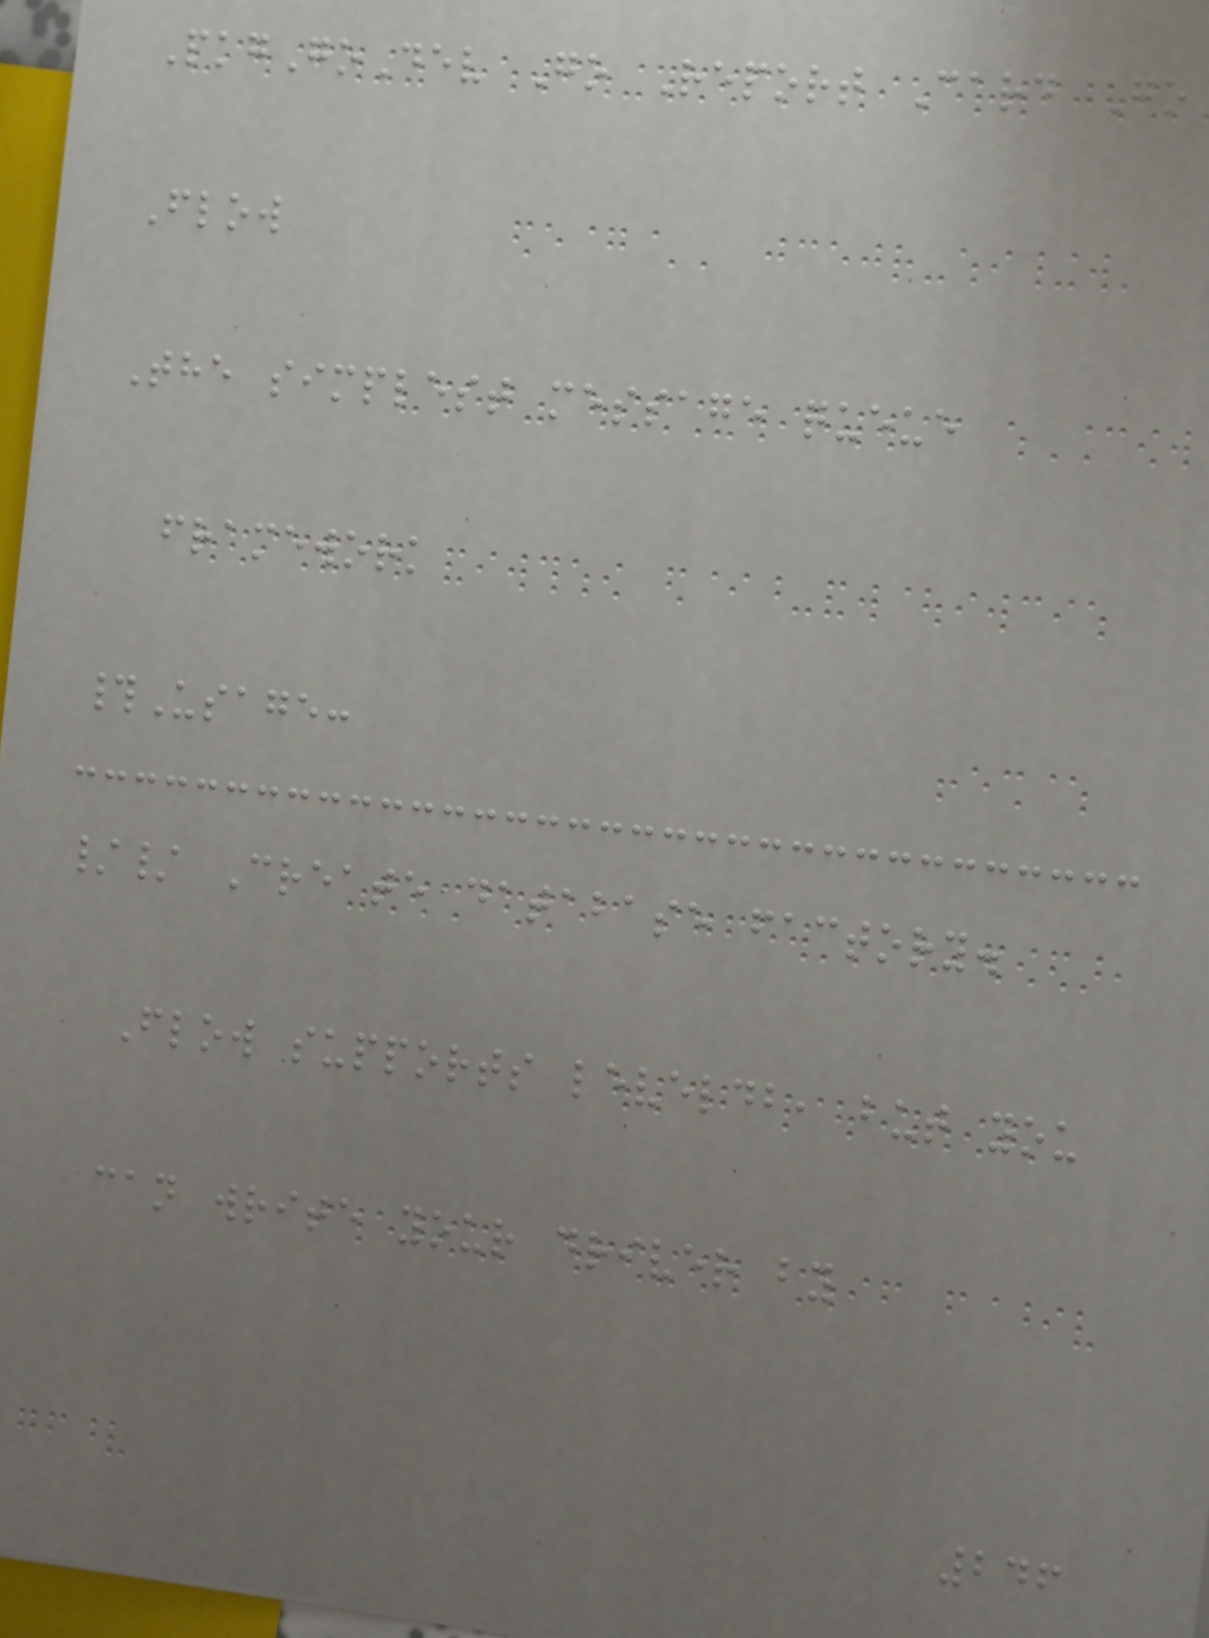PkgGoDev Go Report Card Go
Flow
The simplest message queue
framework
#Usage:
// Create database factory.
Flow supports leveldb, but you
can write your driver by
246
